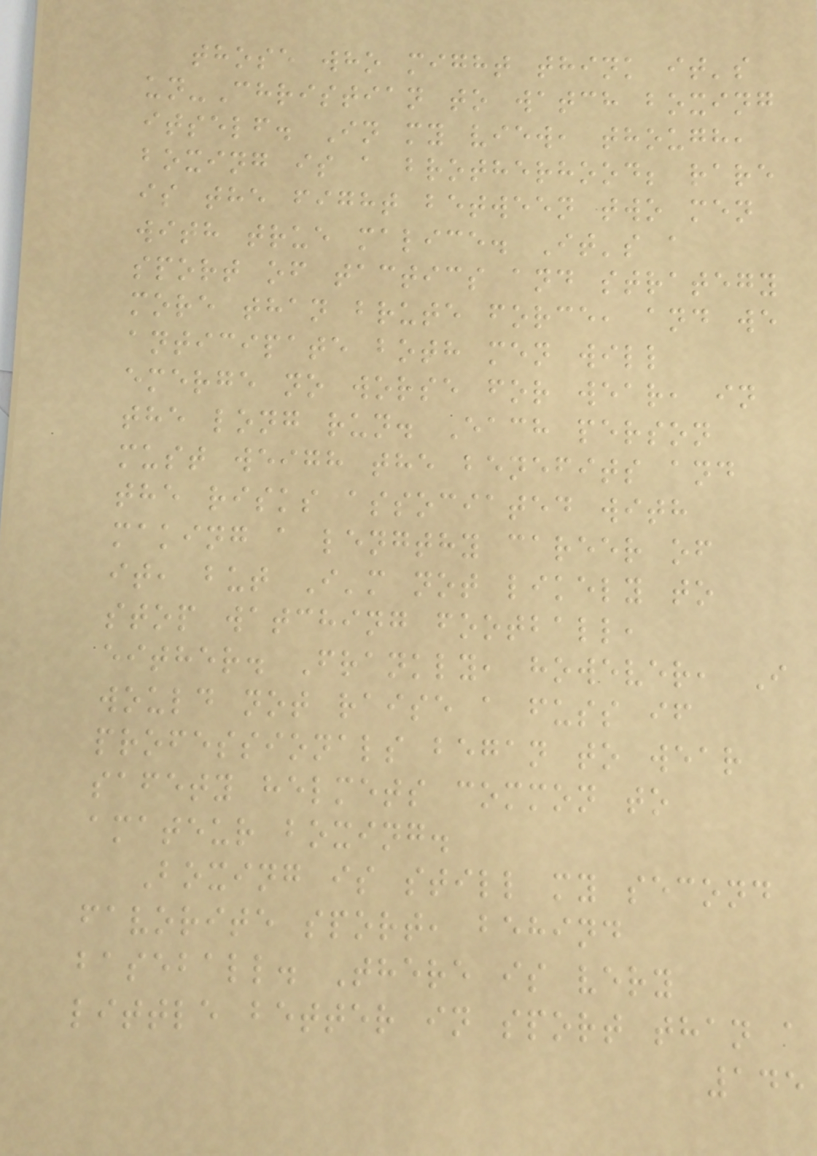those who might think it's
un-Christian to watch boxing
itself. In my view, though,
boxing is a brotherhood; rare
is the fight between two men
with true malice. It's a
sport of tactics and strategy
more than brute force, and we
anticipate both men will
emerge no worse for wear, in
the long run. Each person
must weigh the benefits and
the risks associated with
making a lengthy career of
it, but I'm not likely to
stop watching football,
either. Frankly, however, I
would not raise a fuss if
professionals began to wear
safety helmets common to
amateur boxing.
Boxing is still my second
favorite sport, behind
baseball. There is very
little better in sport than a
145
